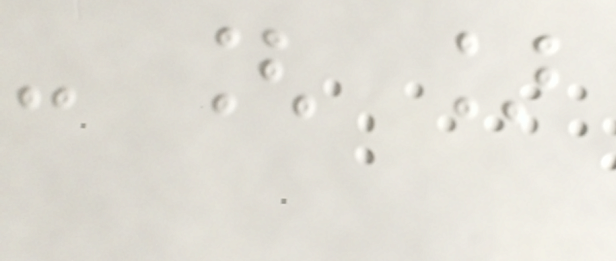- [ ]
